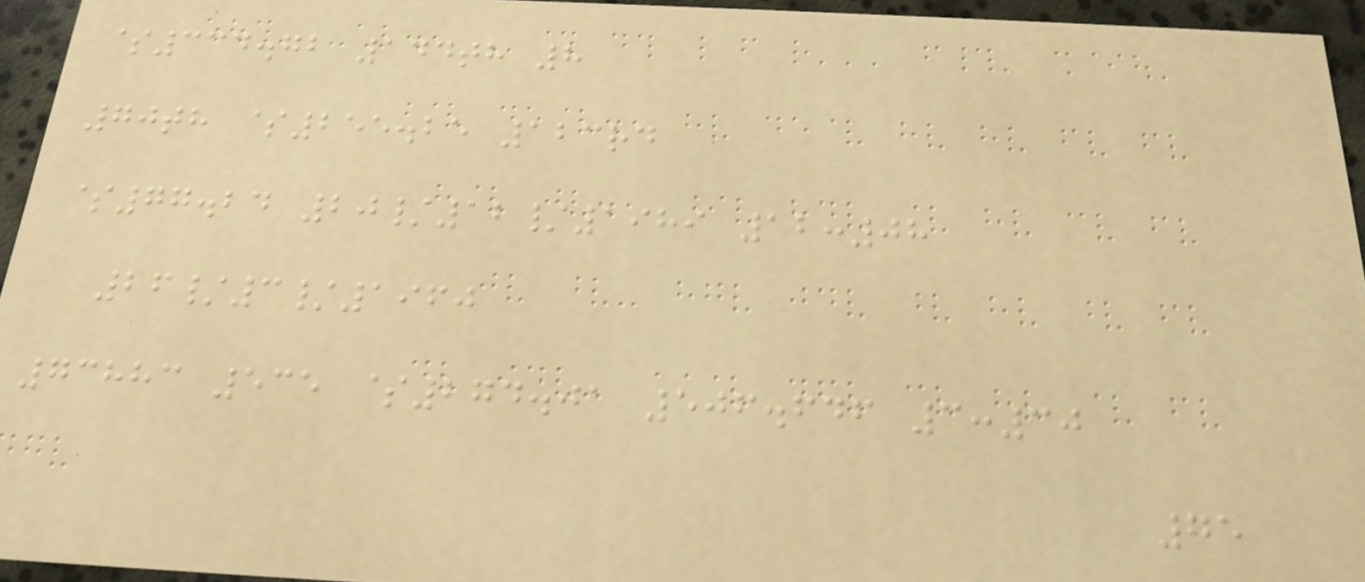$334.72 144th 8
70th $255.25 123rd
$77.24 20/12/1989 12:08
26/3/1960
73883 535 $274.01 506.646 3:30
75
